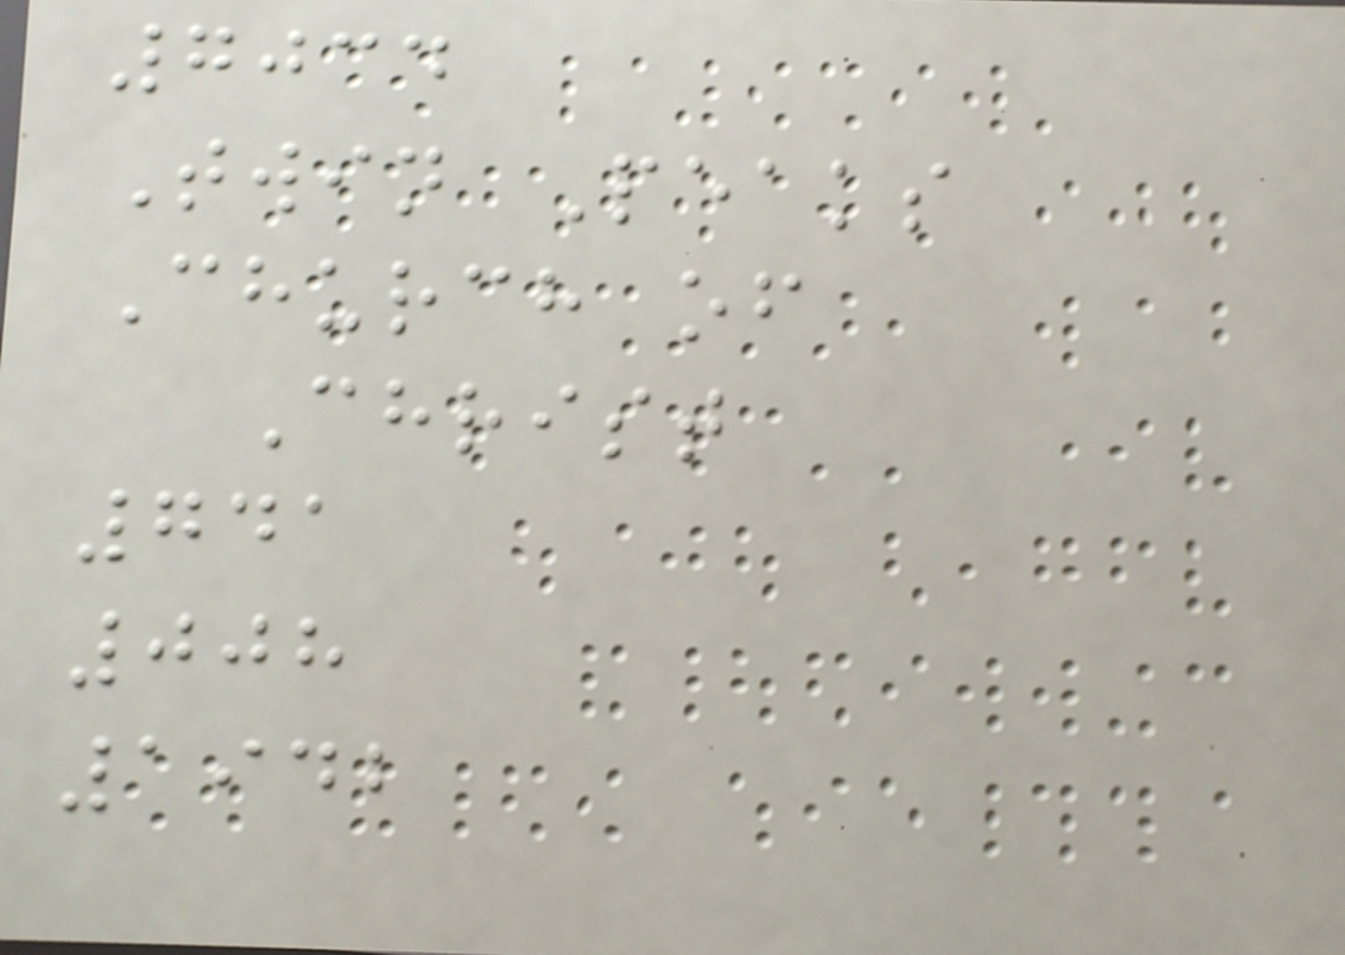7034
Twin Peaks
Church of
Christ
741
008
1942
